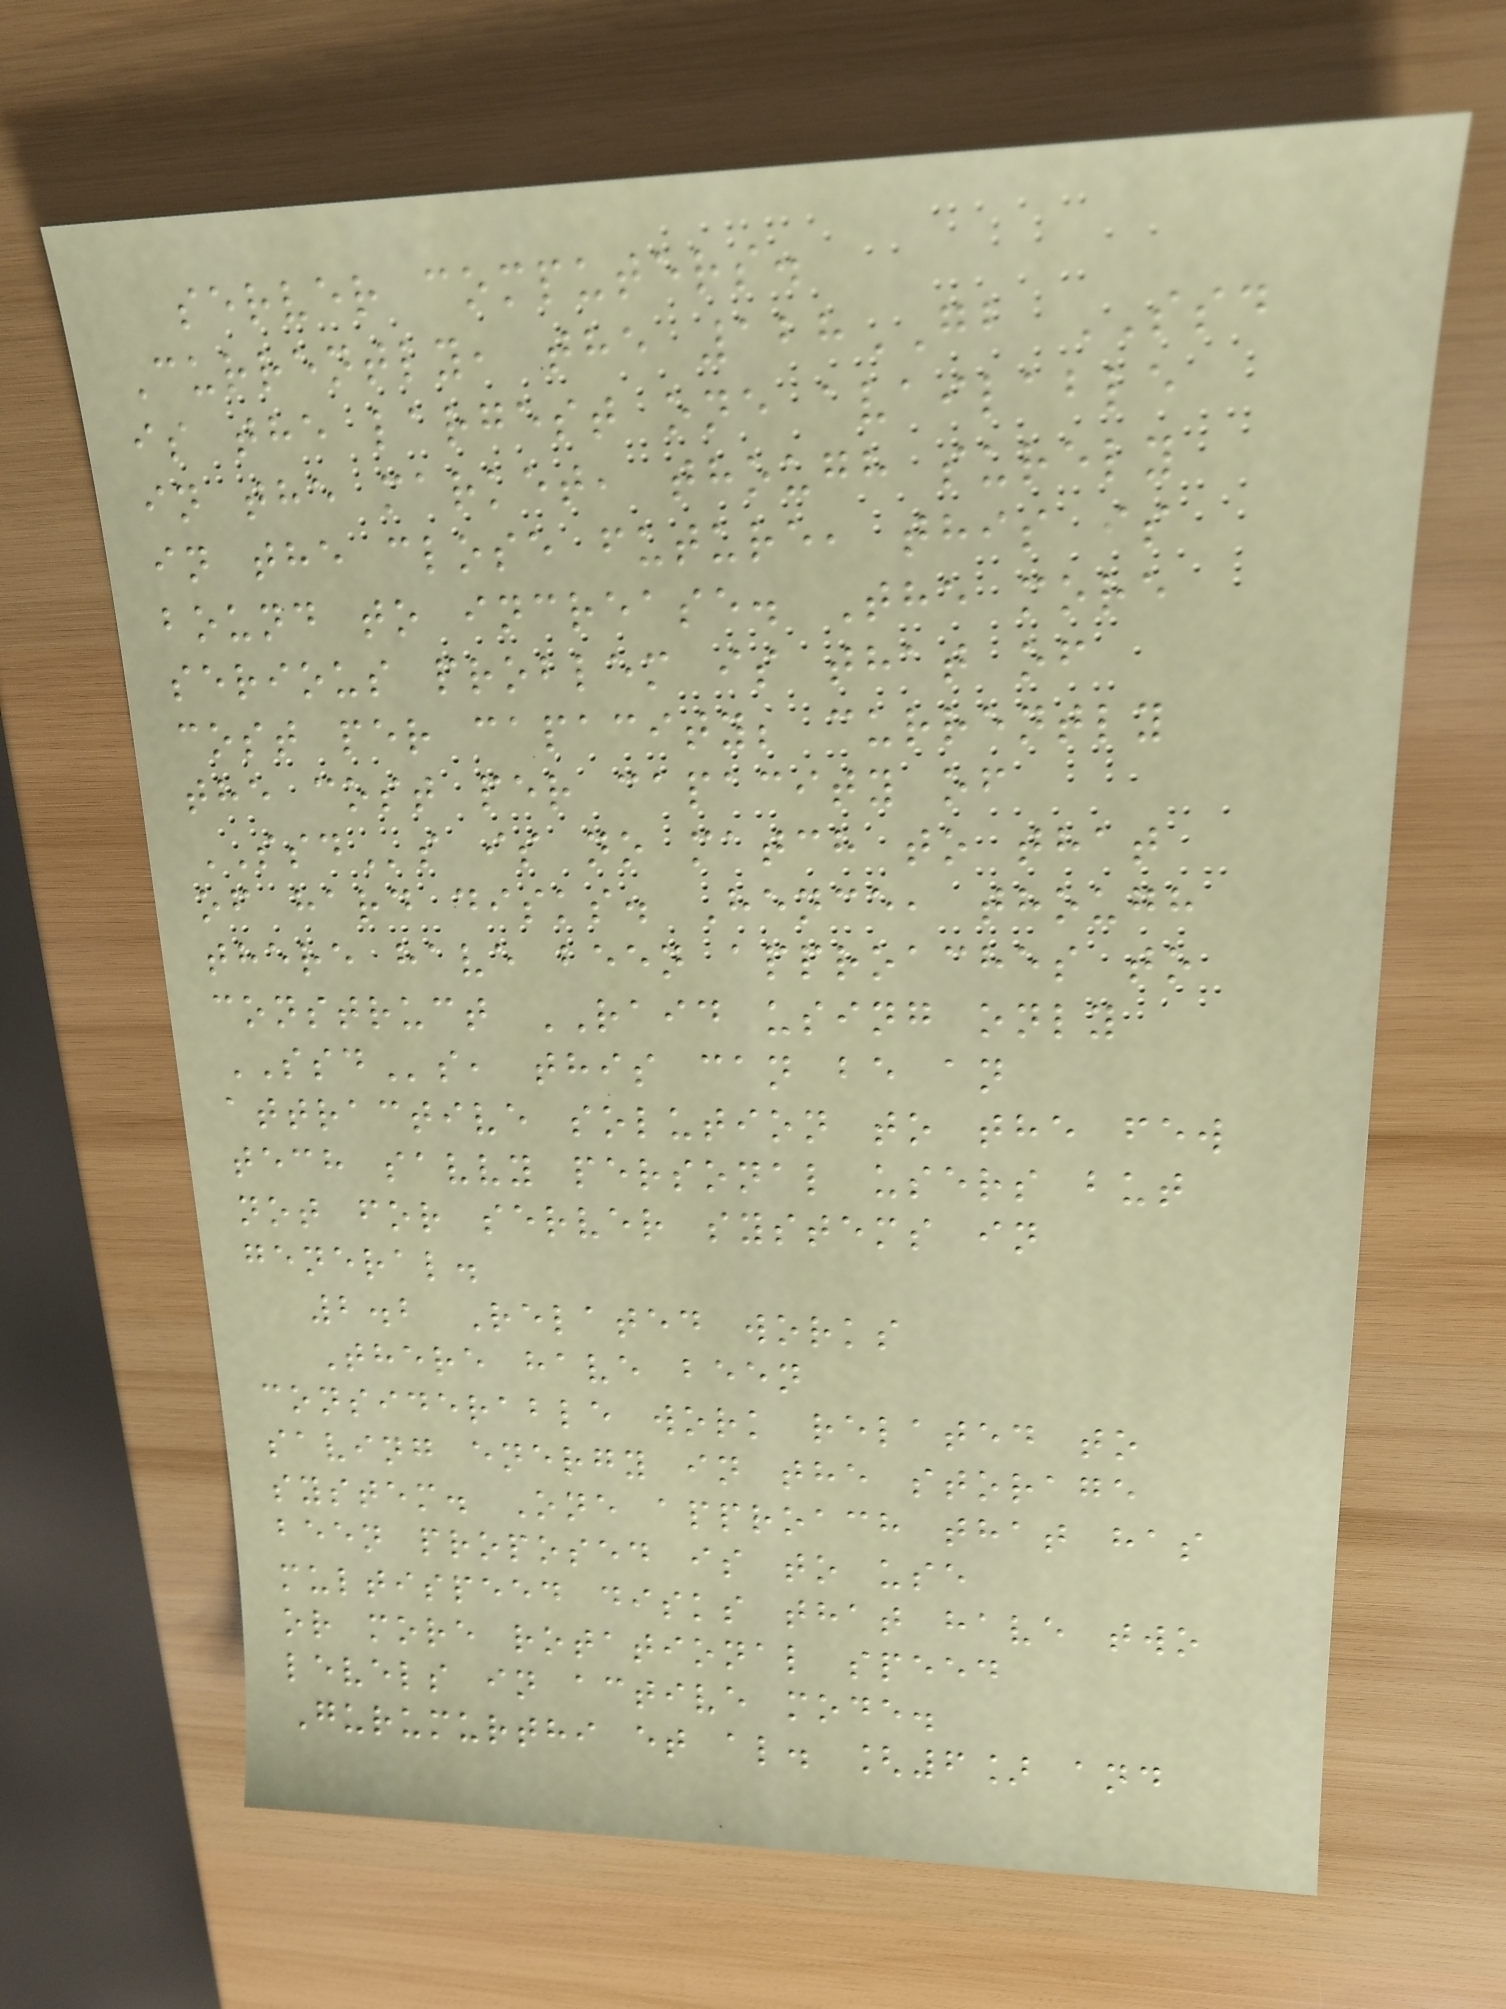server computers.
Currently, the 128GB SSD
is the largest one available
in the market, though surely
in the close future, this is
bound to increase. The more
serious problem is that of
cost per capacity; currently
the cost per capacity of
SSDs is no match to that
of hard disks. Hence, though
there have been approaches to
construct RAID using only
SSDs, this can be an
attractive solution to the few
tech savvy personal users but
not for server systems in
general.
2.2 Related works
There have been
considerable work related to
saving energy in the storage
system. One approach that has
been proposed is to use
multispeed disks that have two
or more rotational speed
levels in active mode.
Gurumurthi et al. [6] and
